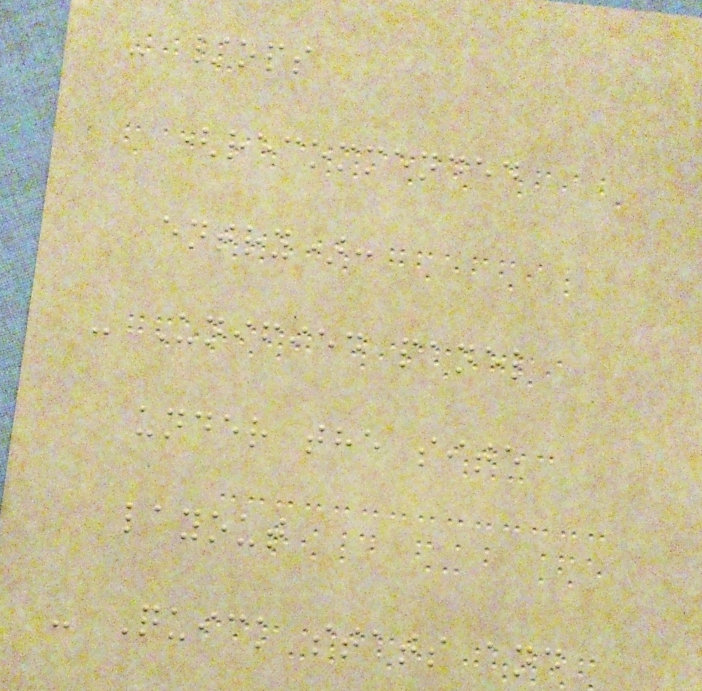- /ops
(recommended
entry):
- Unified panel
under the site
layout
- Quick stats and
